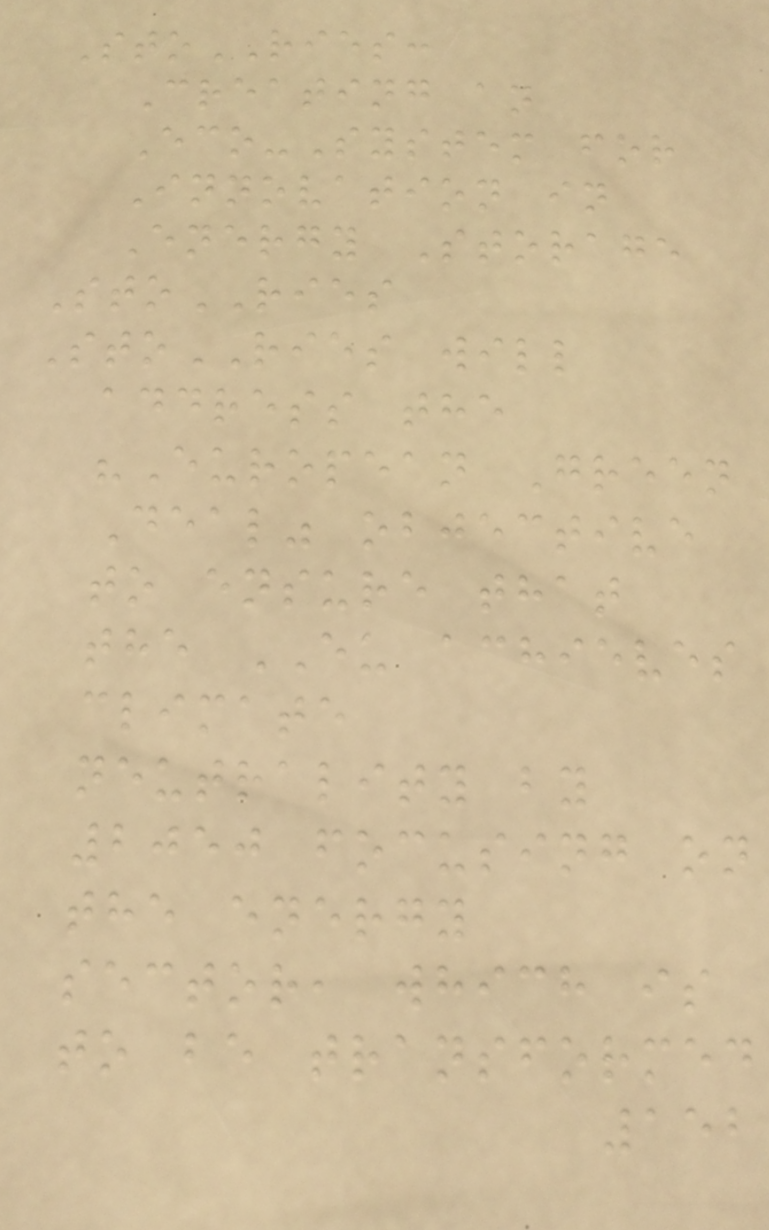StoRIES:
Creating an
Eco-System for
Innovation in
Energy Storage
StoRIES
StoRIES will
address the
"European Green
Deal" objective
to ensure that
the EU achieves
climate
neutrality by
2050 focusing on
the energy
sector, which is
to be transformed
152
